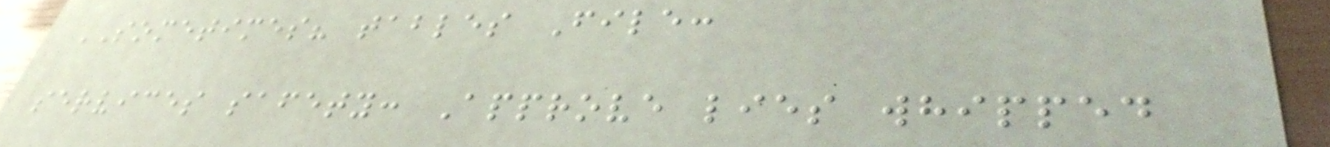SOMETIMES? tables File:
services safety: Approve lies whipped
